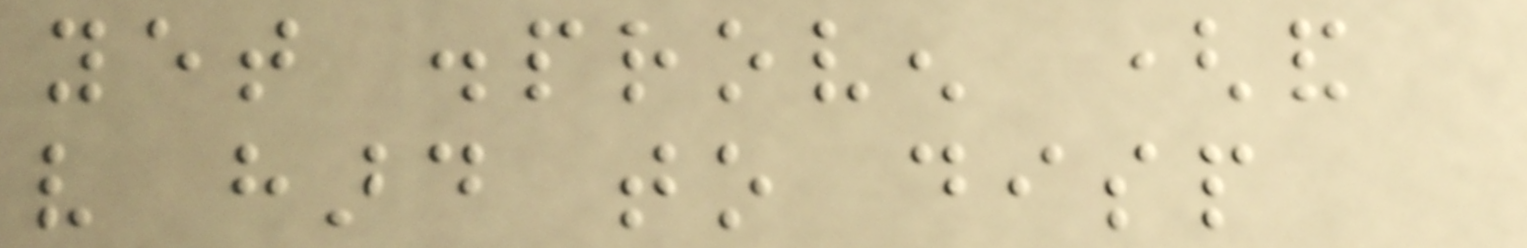yet disproven (and
very hard to disp
